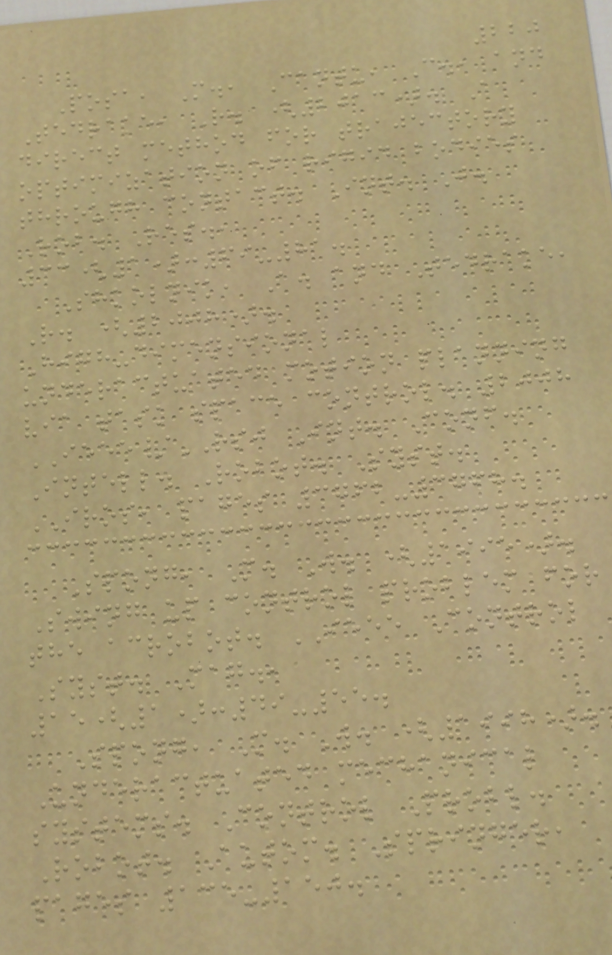220
Posa, M., Cantu, C., and
Tedrake, R. (2013). A
direct method for trajectory
optimization of rigid bodies
through contact. Int. J.
Rob. Res.,
33(1):69-81.
Shkolnik, A. and Tedrake,
R. (2008).
High-dimensional
underactuated motion planning
via task space control. 2008
IEEE/RSJ Int. Conf.
Intell. Robot. Syst.
IROS, pages 3762-3768.
Spong, M. W. (1995).
Swing up control problem for
the acrobot. IEEE Control
Syst. Mag.,
15(1):49-55.
Spong, M. W. (1998).
Underactuated mechanical
systems. Control Probl.
Robot. Autom. Springer,
pages 135-150.
